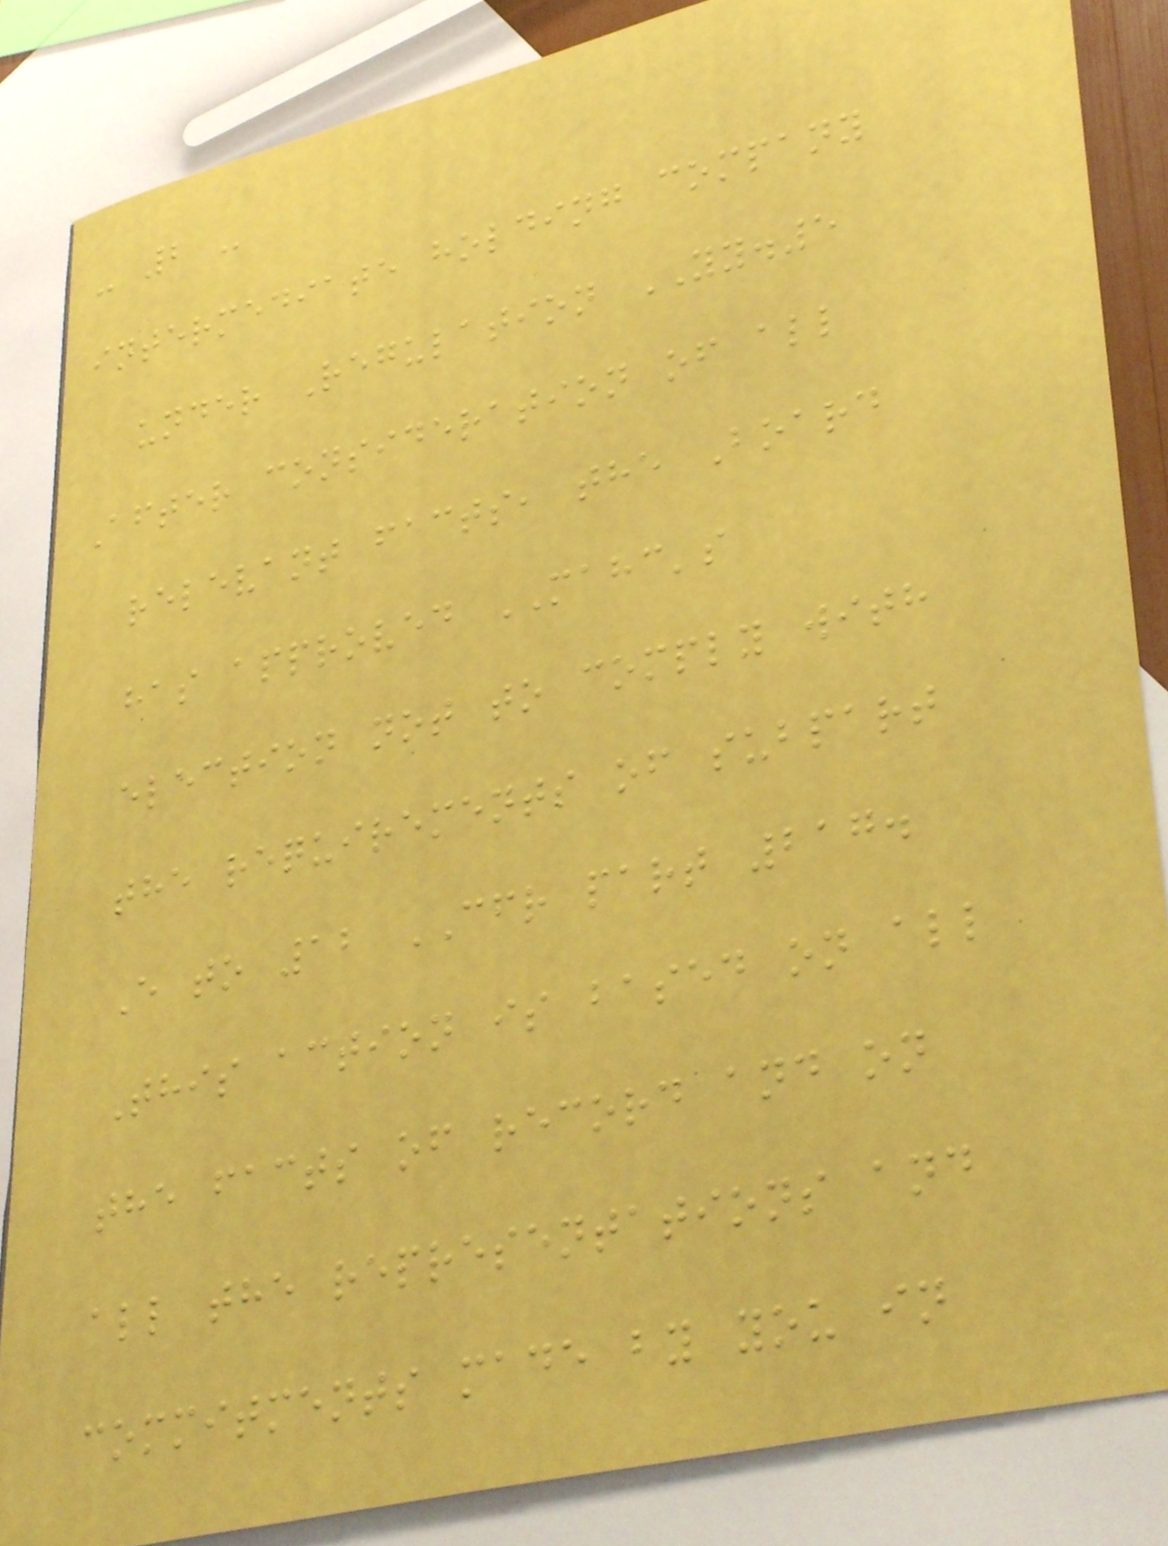- 2 -
intermediate holding company
under Regulation YY.5
After consideration of all
relevant facts, the Board
has approved MAHC's
election not to comply with
the requirements of subpart
E to 12 CFR part 217.
This action is based on all
the facts of record and on
all the representations and
commitments made by you in
